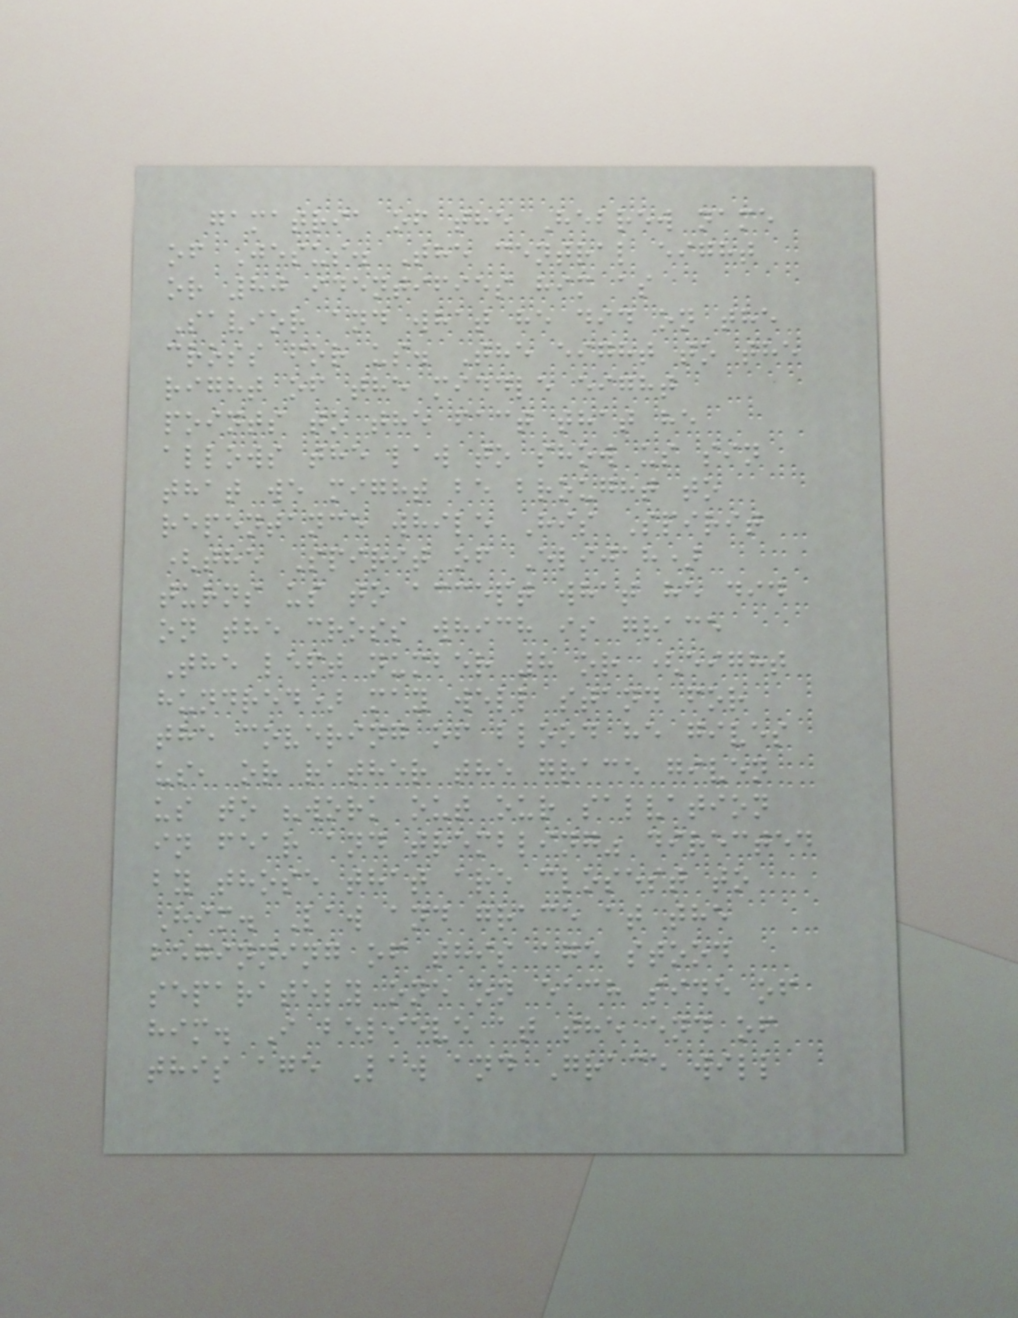gamatria of the Hebrew name
of Jesus. The central eight
or 80 identifies him as
Savior and what he did on the
cross for us. The eight to the
right of the middle eight
points to the fact that he
allows the law to show us sin
that we might be brought to
repentance while His Spirit
(the Spirit of Elijah)
turns us to accept what he did
on the cross which is grace
The left number 8 or (eight
hundred) may well stand for
the covering of blood he gives
us, or rather the grace given
us to "work out our salvation
in fear and trembling" directed
by those that are closest to
Him. Law and grace at the
beginning of this age stood
separately one on each side of
him. I believe at the end of
this age Law and Grace will
